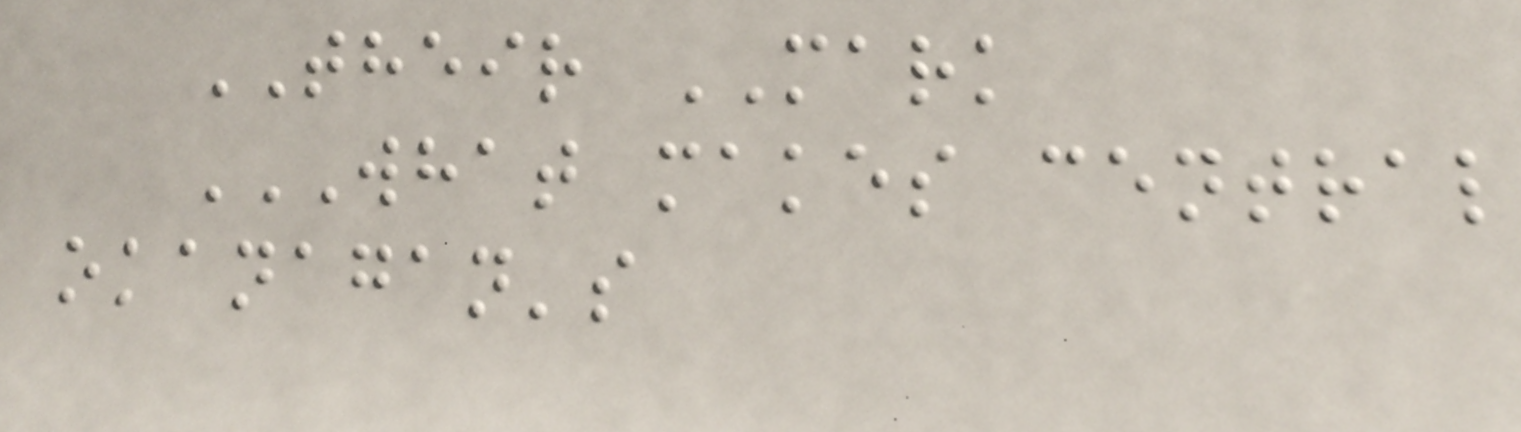THEIR MARK
WHAT MAKES CENTRAL
OKANAGAN'S
